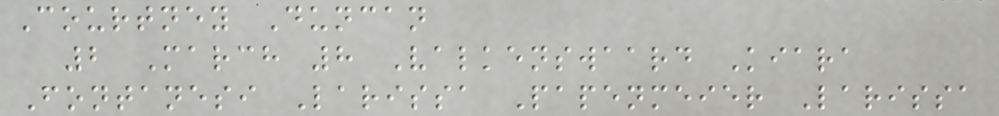Courtney Duncan
2 March 8 Valkenswaard Kiara
Fontanesi Larissa Papenmeier Larissa
